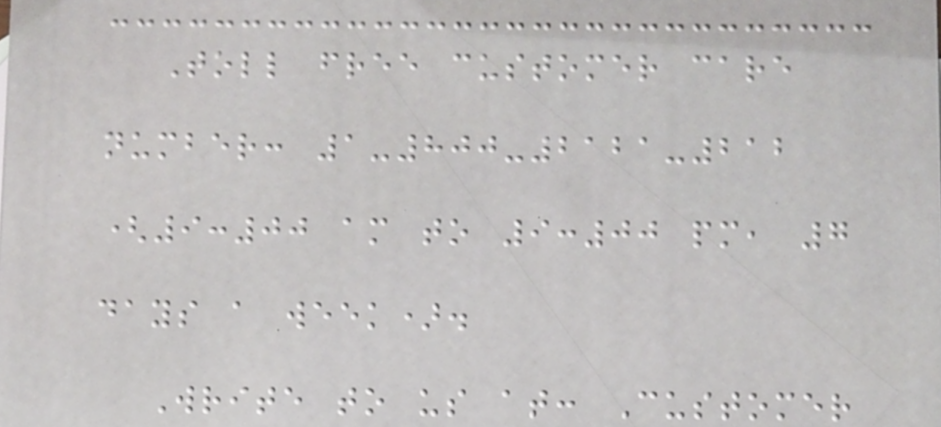Toll free customer care
number: 1-800-2121-212
(9:00 am to 9:00 pm, 7
days a week).
Write to us at: Customer
